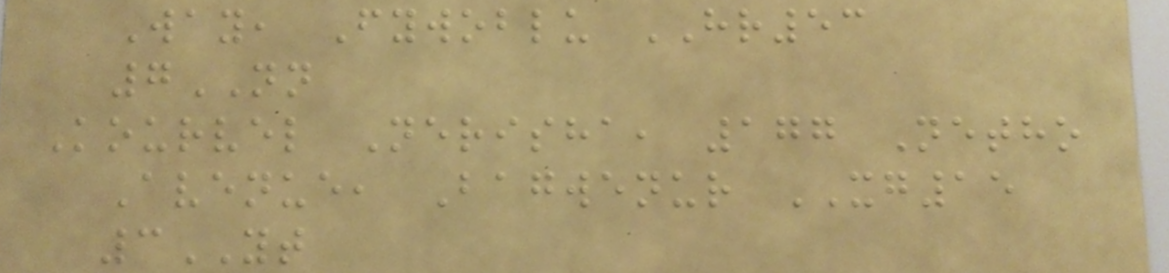Way, Fywoblu HR53
7NN
Kourvel Nerisha, 177 Netho
Avenue, Bagwenur XG15
3YT
